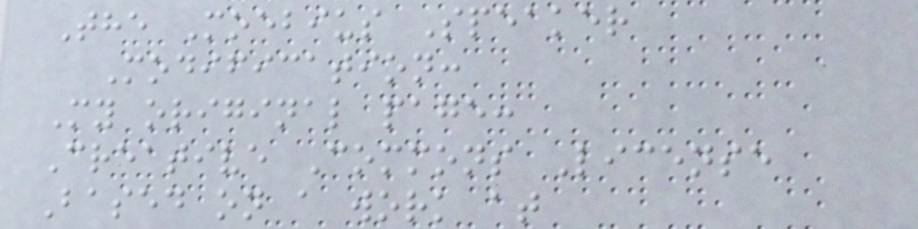The Moebius Speaker
Modification:
My original page:
Creative Commons License
Based on a work at
